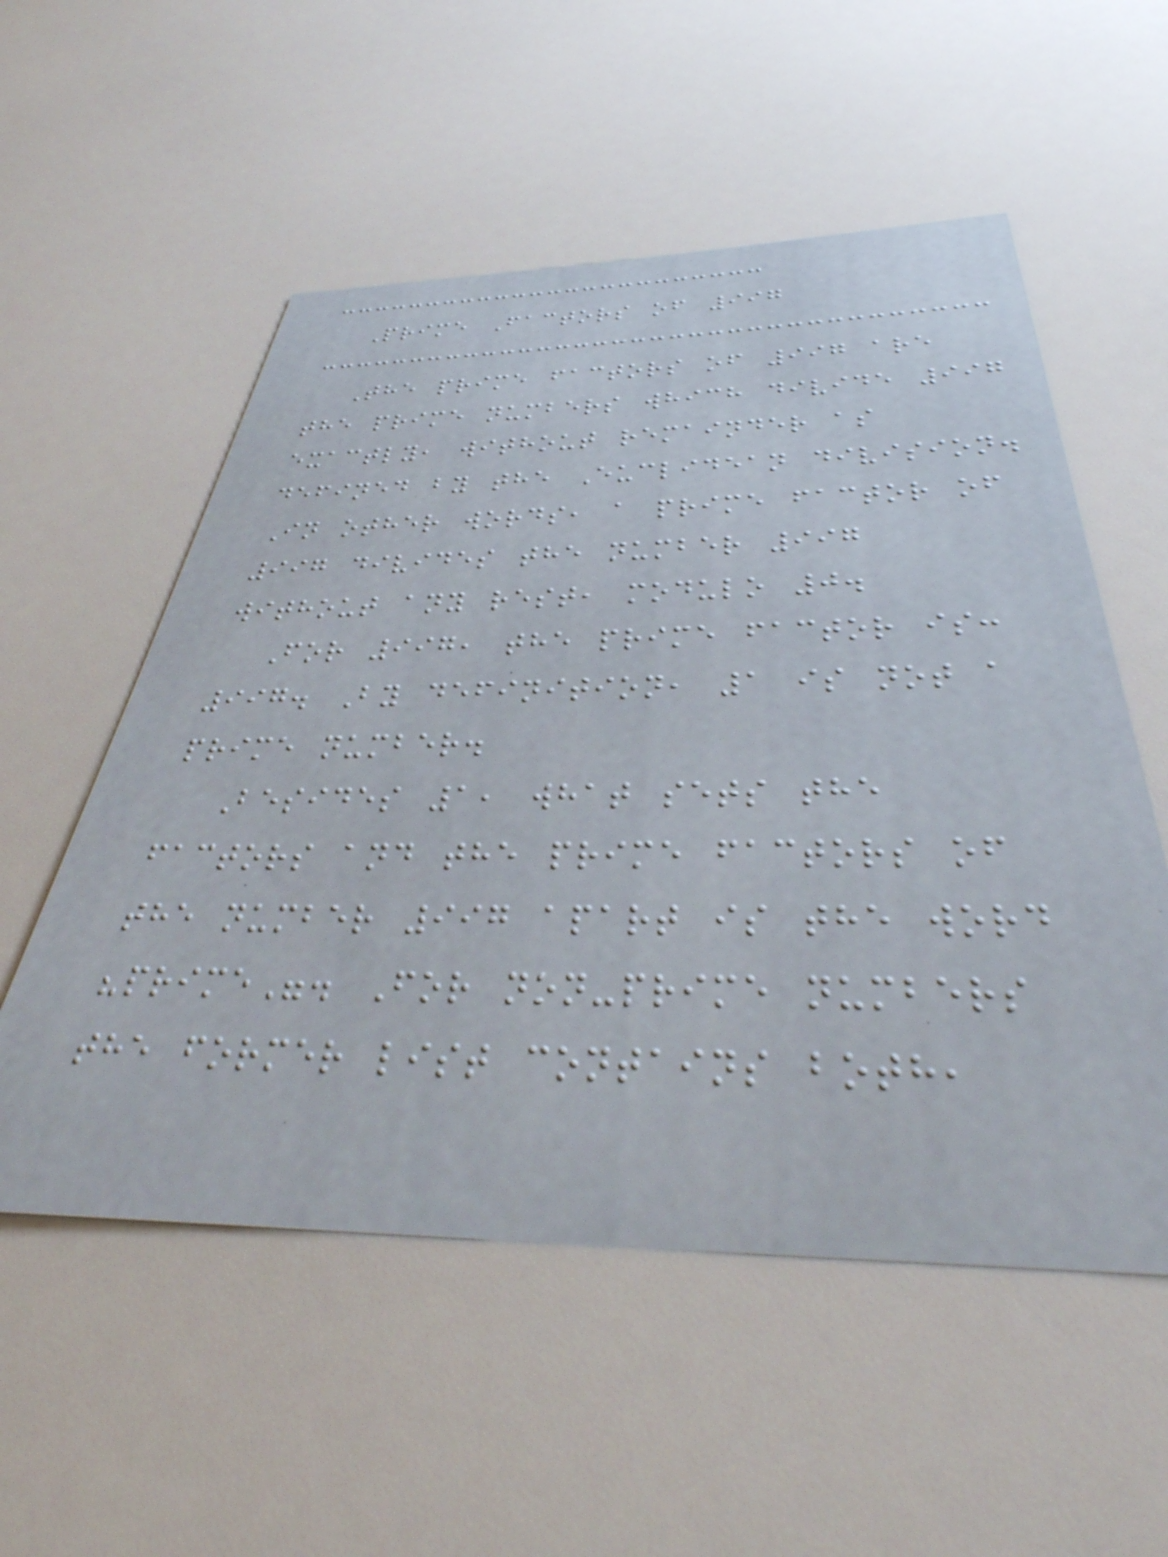Prime Factors of 997
The prime factors of 997 are
the prime numbers which divide 997
exactly, without remainder as
defined by the Euclidean division.
In other words, a prime factor of
997 divides the number 997
without any rest, modulo 0.
For 997, the prime factor is:
997. By definition, 1 is not a
prime number.
Besides 1, what sets the
factors and the prime factors of
the number 997 apart is the word
"prime". For non-prime numbers
the former list contains both,
